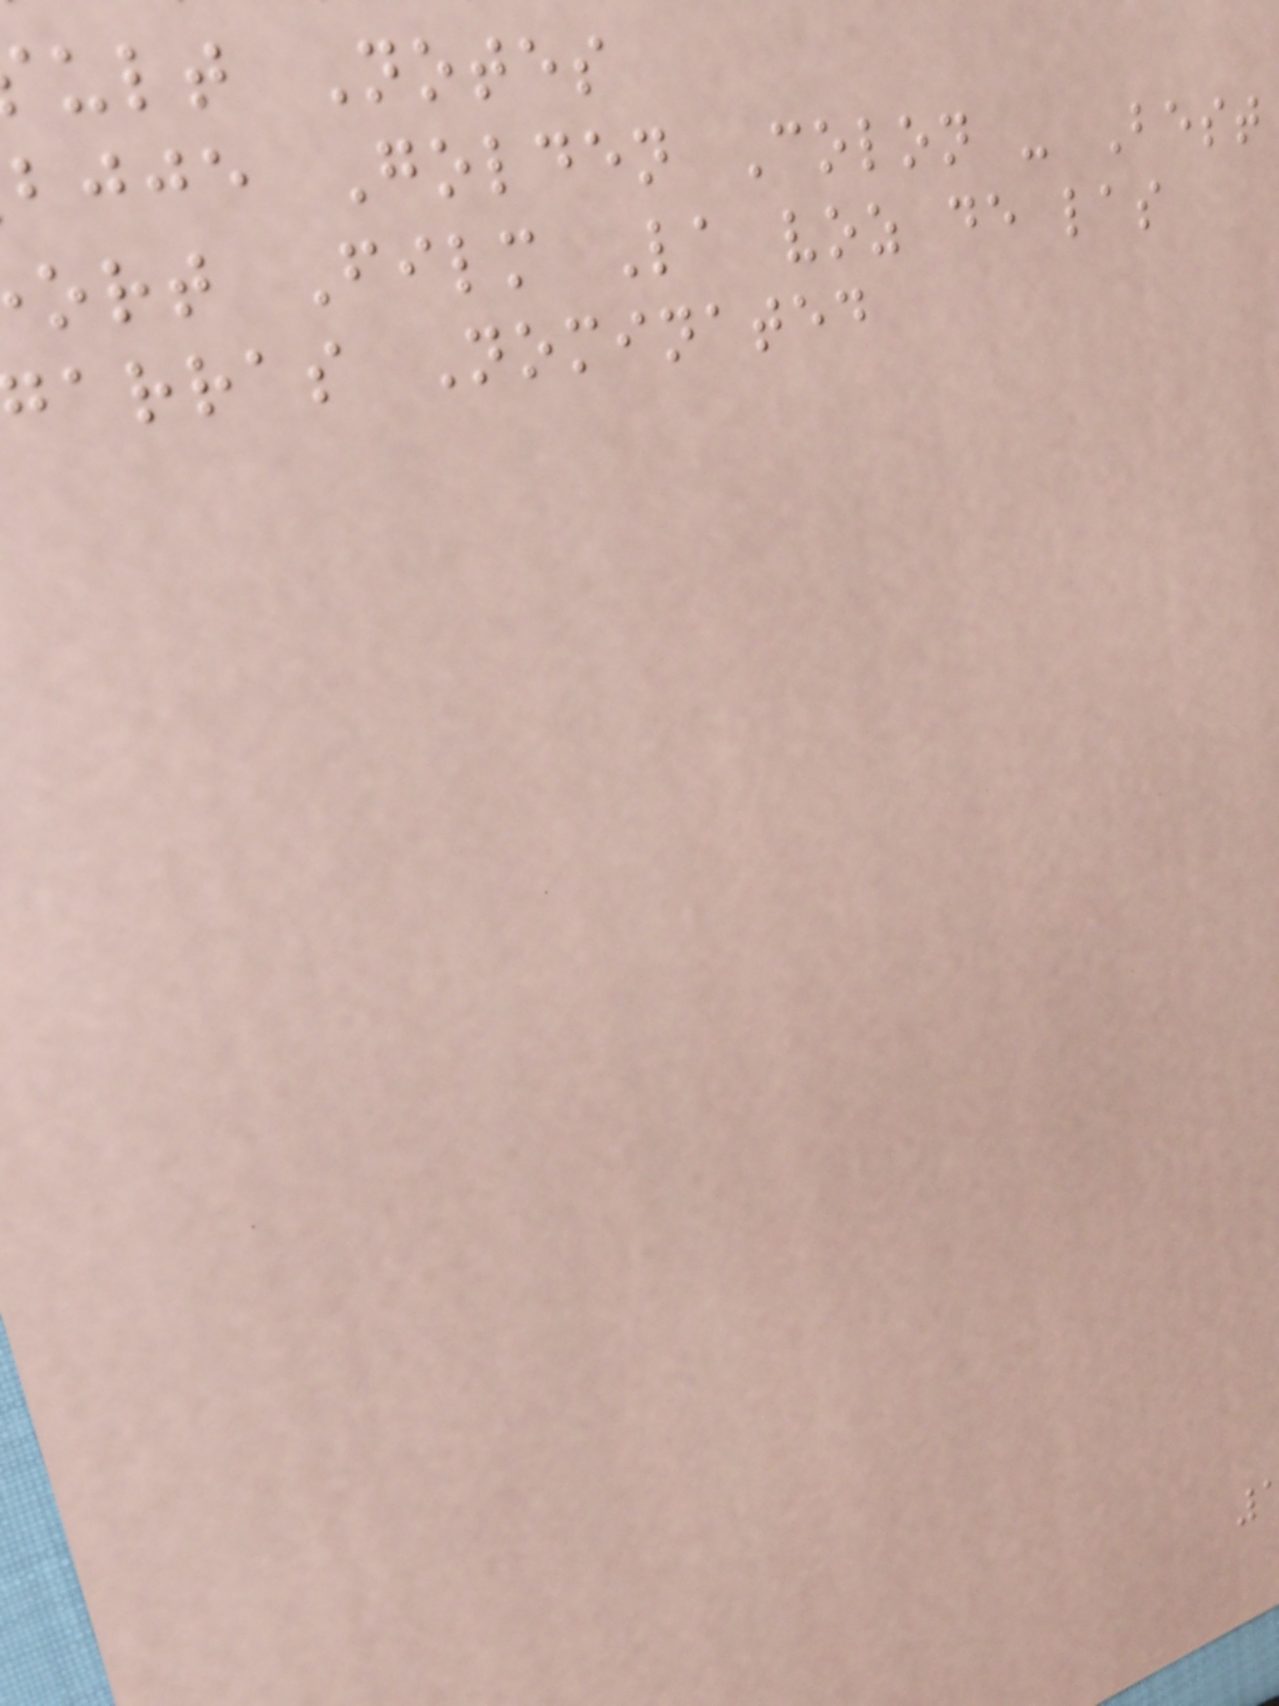ult Notes
bjje Golden Colon - Best
ort Film La voz de las
arras Nominated
